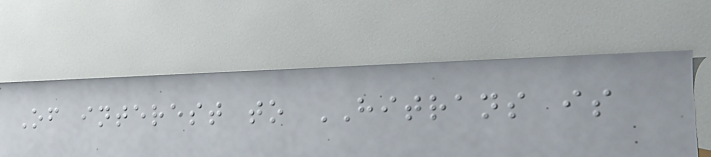Of interest to HITRANS is
